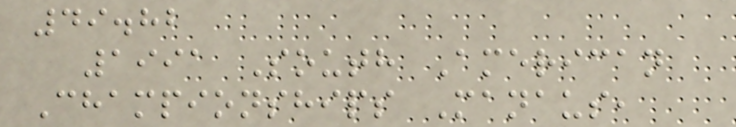49.82
1991 South American
Championships Manaus,
